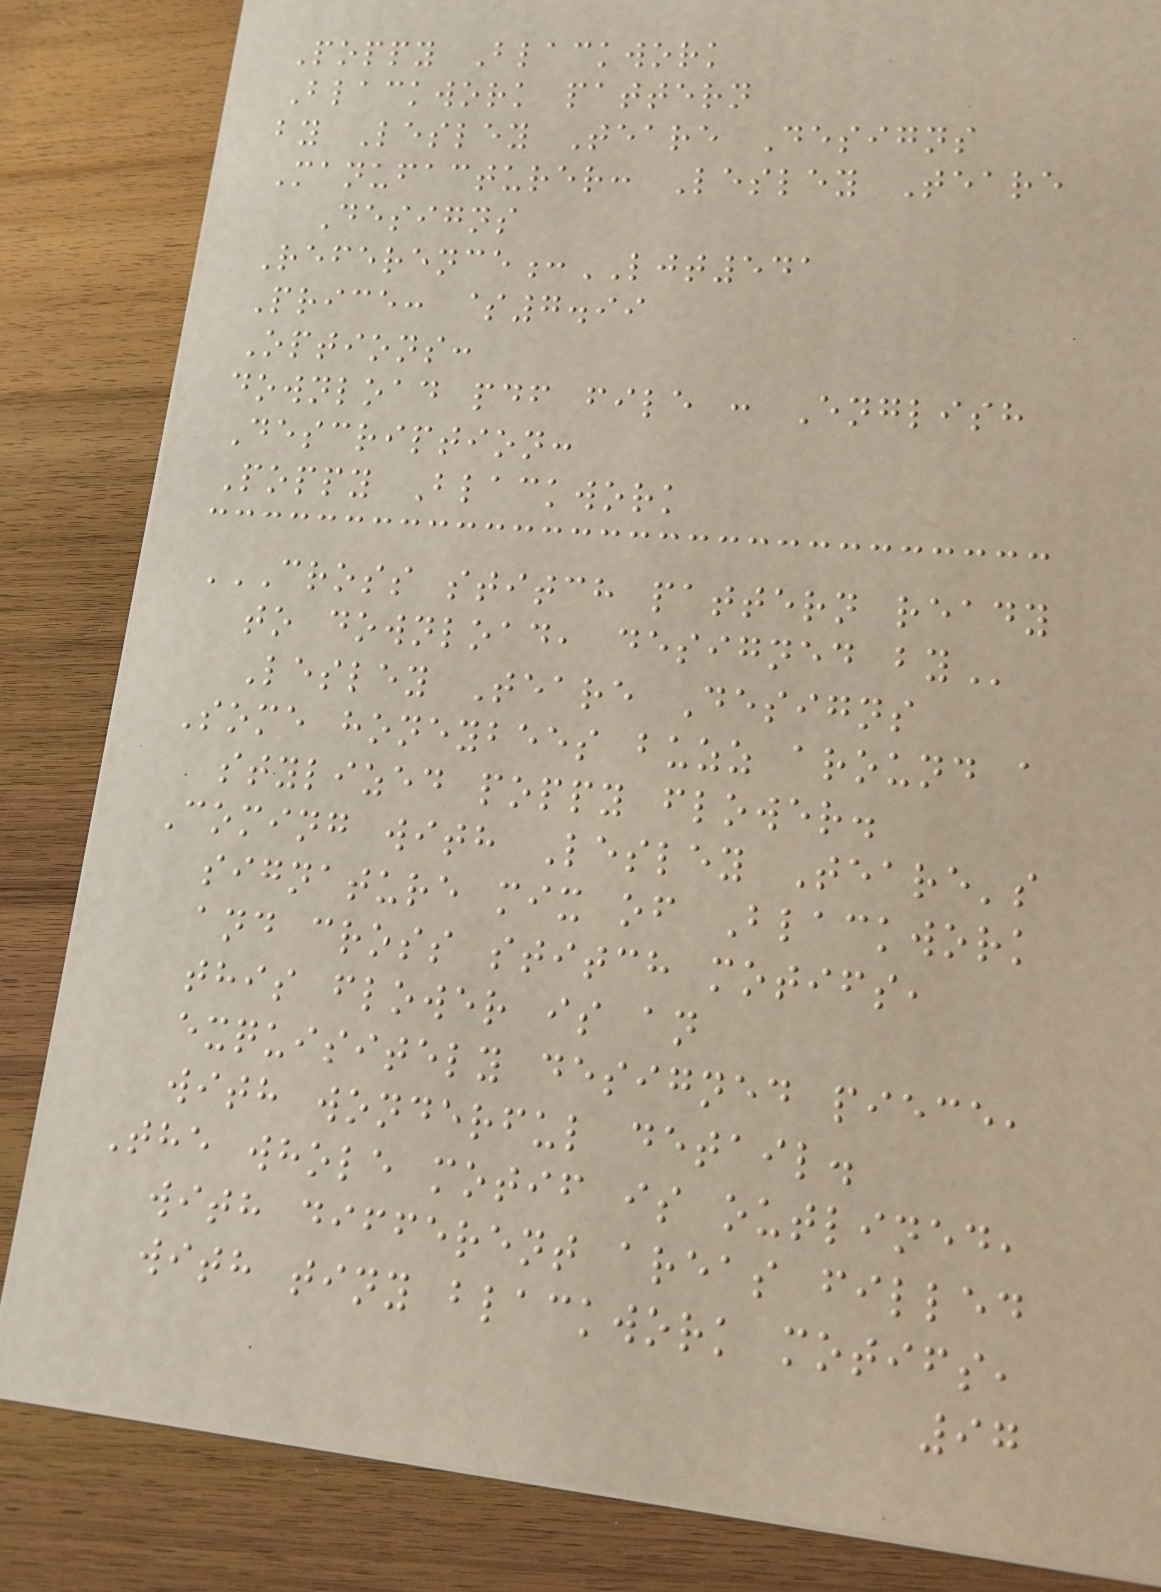Poppy Blackwork
Blackwork pattern
by Lesley Teare Designs
Manufacturer: Lesley Teare
Designs
Reference:LJT541
Price: $7.99
Options:
download pdf file : English
Description:
Poppy Blackwork
CROSS STITCH PATTERN READY
TO DOWNLOAD, DESIGNED BY
Lesley Teare Designs
Some honeybees buzz around a
stylized poppy flower.
Coming with Lesley Teare's
signature mix of Blackwork
and cross stitch motifs,
this flower is an
exquisitely designed piece,
with wonderful detail.
The whole motif is outlined,
with different areas filled
with tiny blackwork motifs,
97
